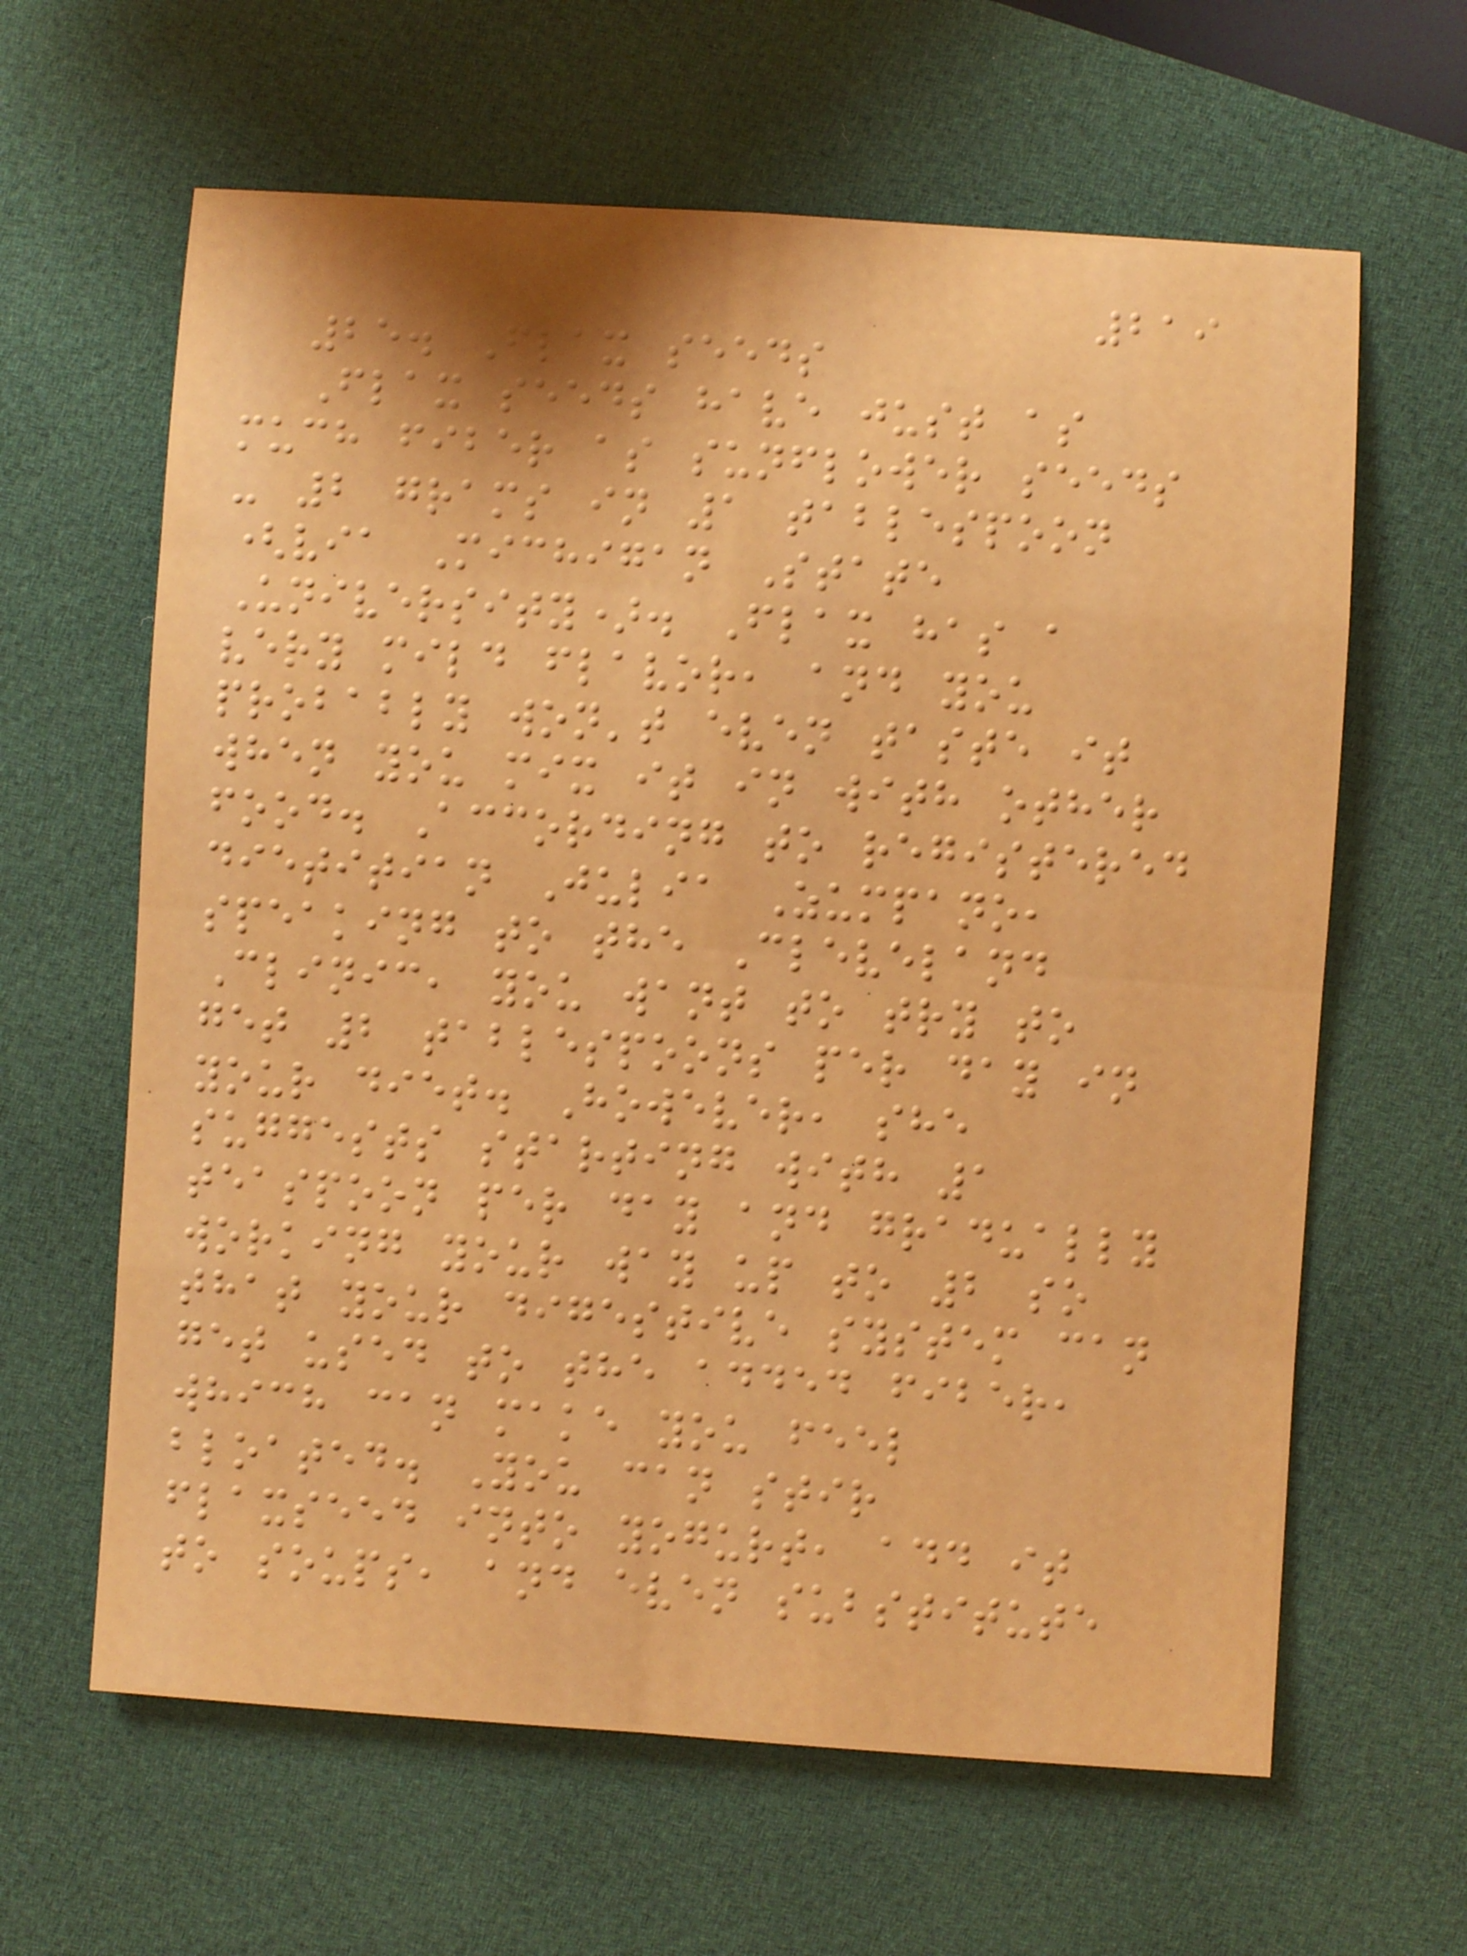219
25. Flax seeds
Flax seeds have just as
much fiber as sunflower seeds
- 2 grams in 1 tablespoon
(via Michigan State
University). Flax has a
very mild flavor, and you
probably won't even taste it
when you mix it in with other
food. According to registered
dietitian Julia Zumpano,
speaking to the Cleveland
Clinic, you want to try to
get 2 tablespoons per day in
your diet. However, she
suggests starting with 1
teaspoon per day and gradually
working your way up to 2 so
that your digestive system can
get used to the added fiber,
which can make you feel
bloated. You can stir
flaxseed into yogurt, add it
to soups, and even substitute
